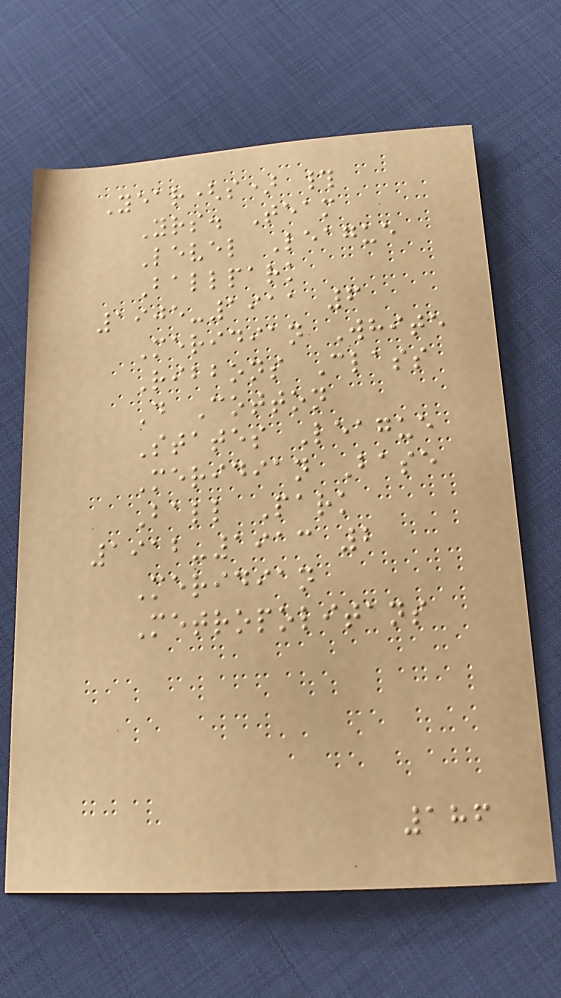Year(s) #
Yrs. Team
Level League
Ballpark
1905-1911 6
Meridian White
Ribbons Class
D Cotton
States League
Meridian Base
Ball Park
1912-1913 2
Meridian
Metropolitans
186
